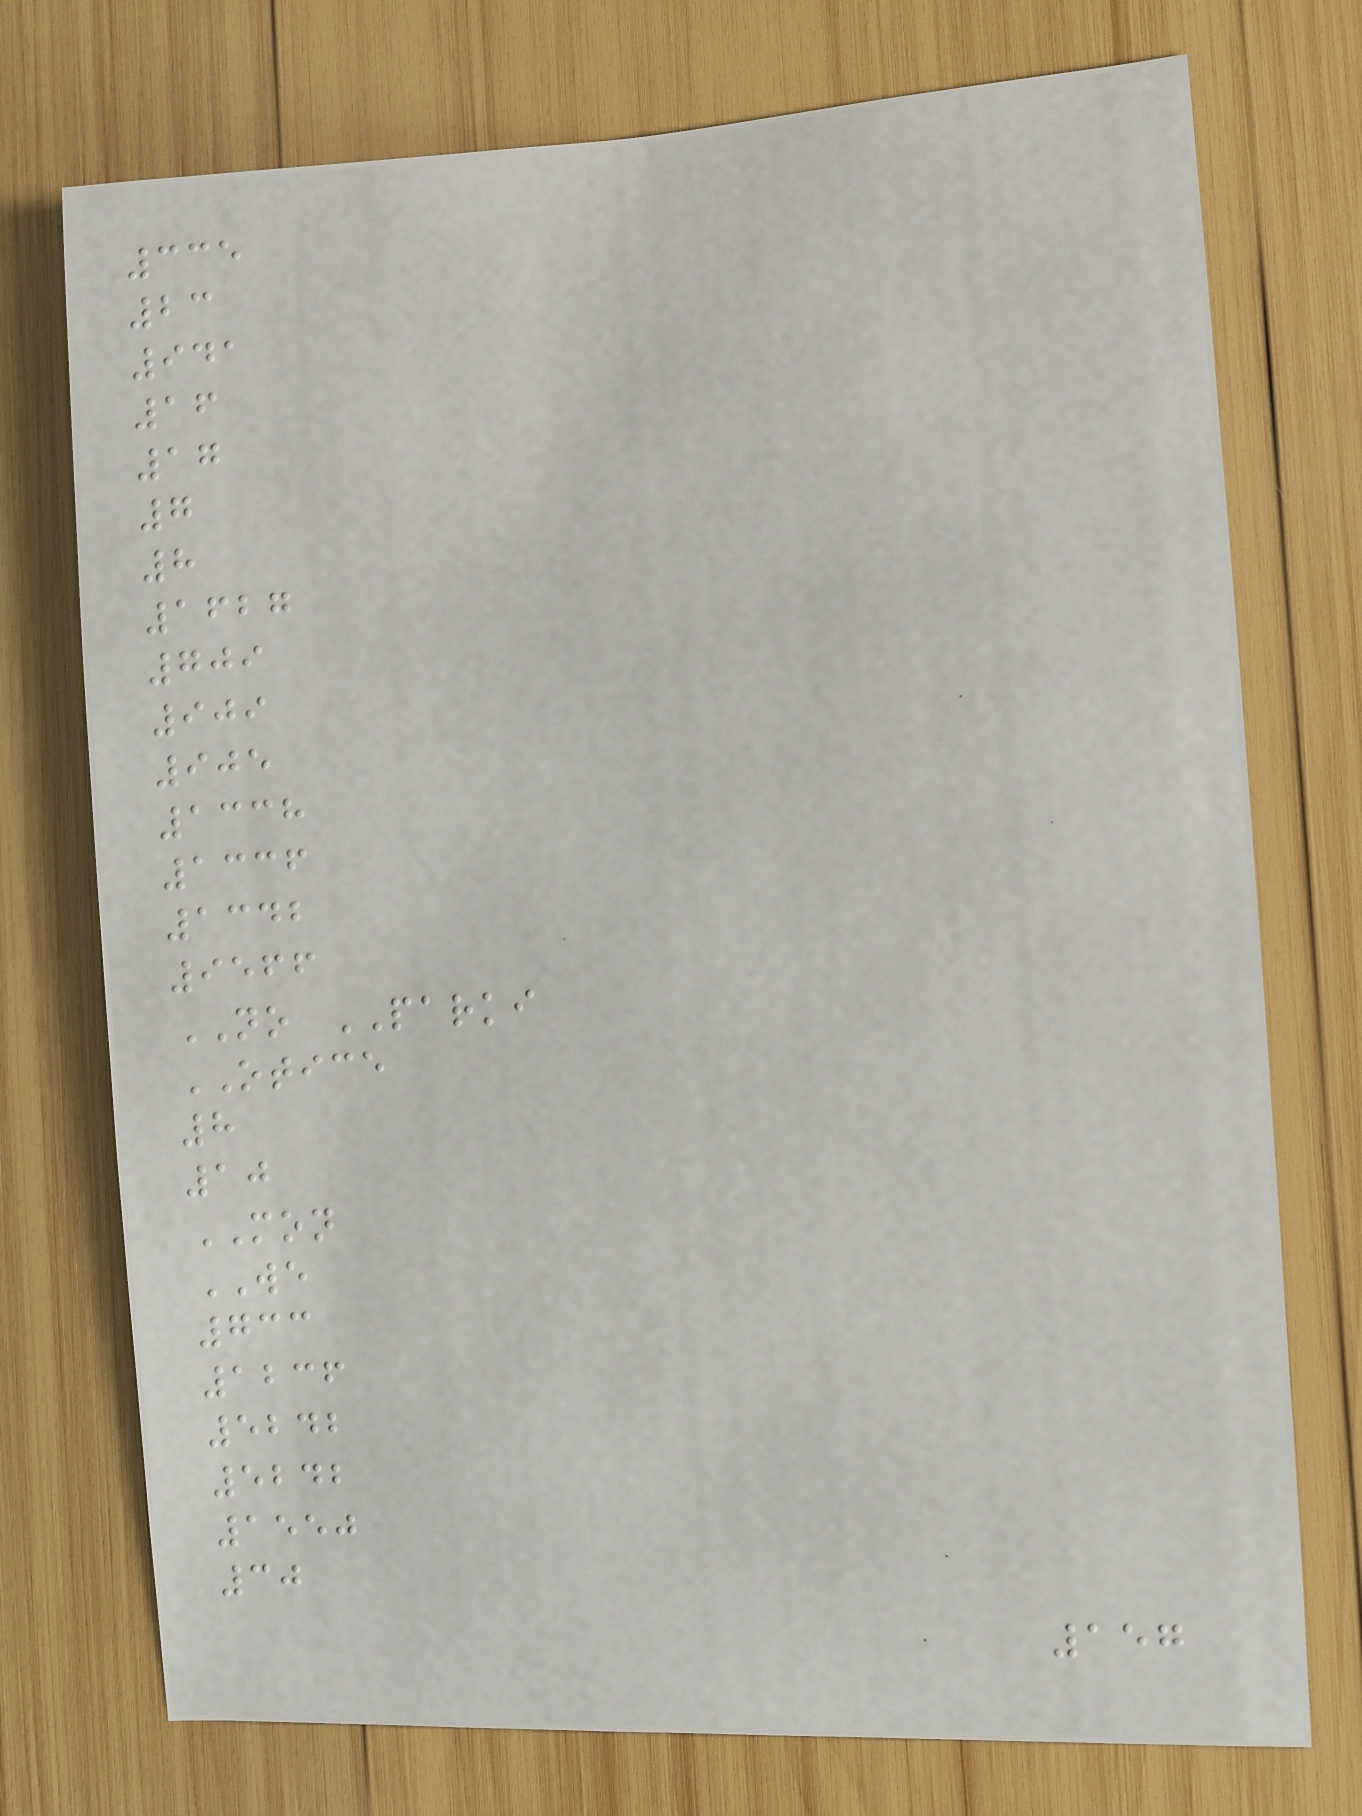335
23
941
16
17
7
8
1627
709
909
905
1338
1336
1342
9566
NO PARKI
OTICE
8
10
MON
WE
733
1236
5242
5242
1550
30
157
